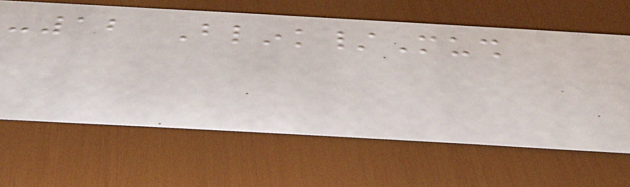-12 Blink/Mush
